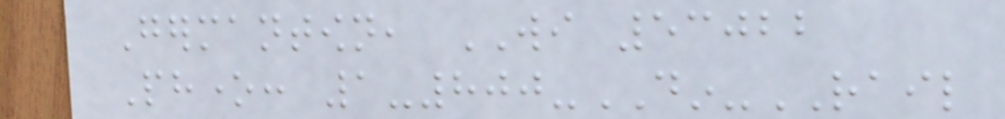Germantown, WI 53022
Phone: 1-800-DIN-RAIL
